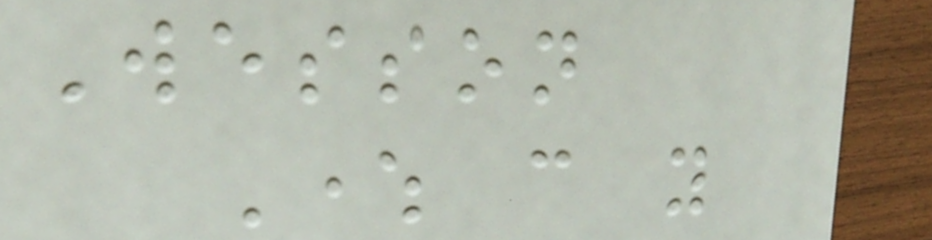Wesson
Where can you
